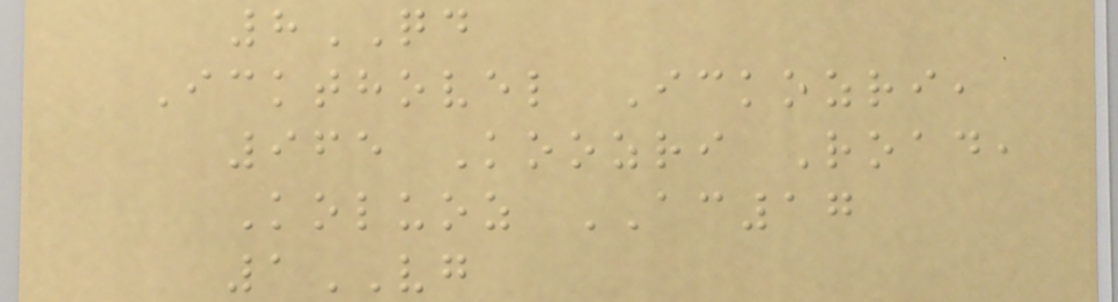8QD
Ickthovel Ickozri,
965 Koozri Road,
Koluoz AC17
1VG
